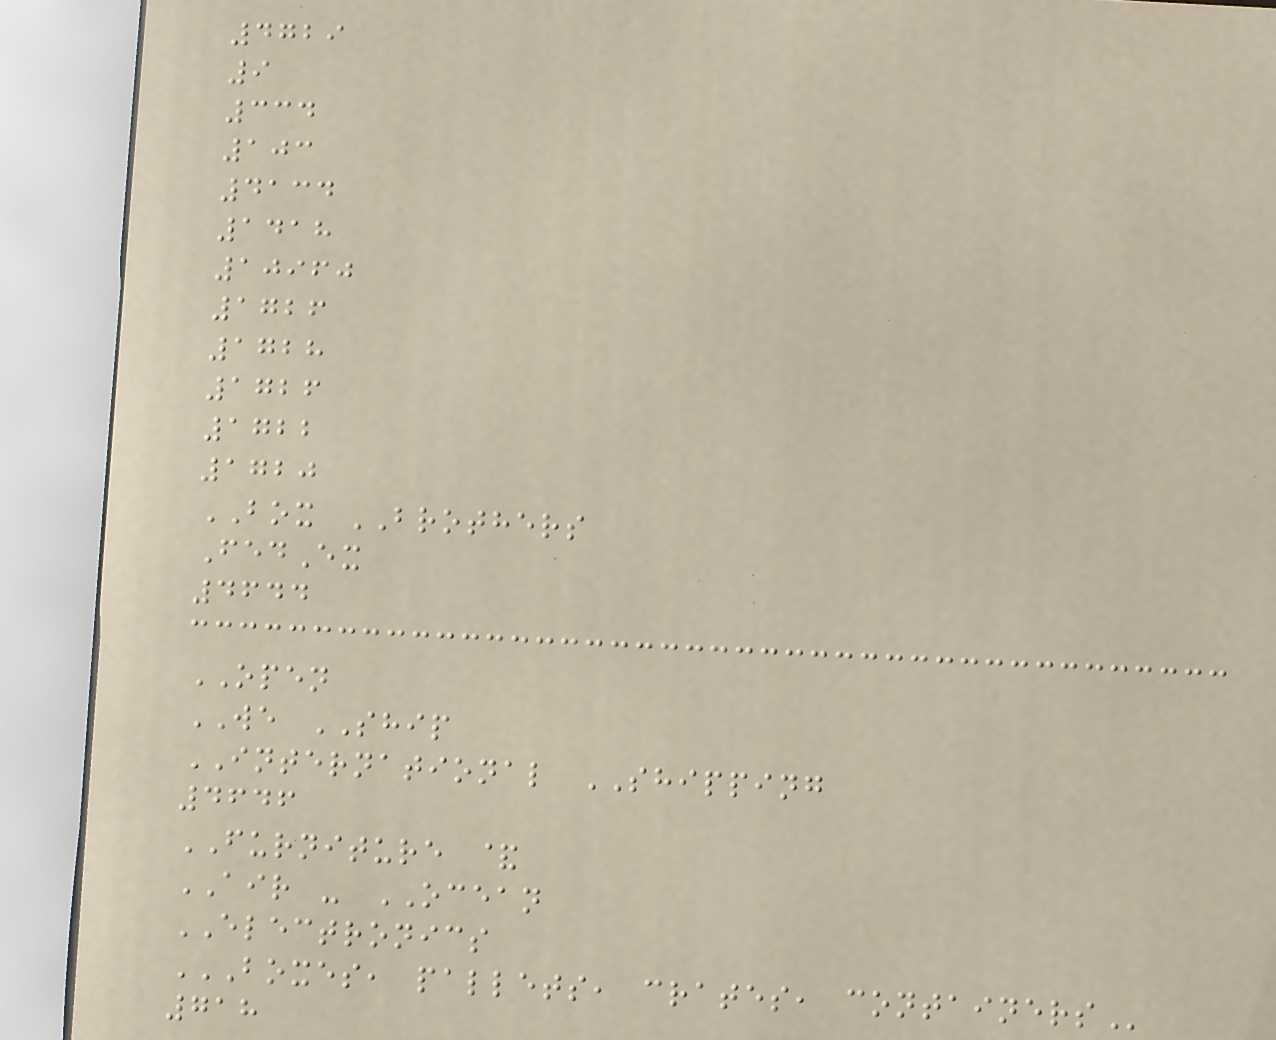4729
9
334
103
4134
1418
10960
1726
1728
1726
1722
1720
BOX BROTHERS
FedEx
4644
OPEN
WE SHIP
INTERNATIONAL SHIPPING
4646
FURNITURE &
AIR - OCEAN
ELECTRONICS
BOXES, PALLETS, CRATES, CONTAINERS
718
